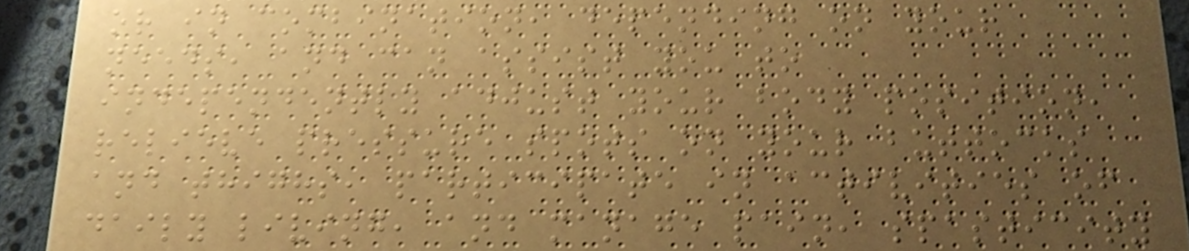or in combination, depending on your
needs, and can assist you to
independently adjust your body position,
relieve pressure spots on your buttocks
and thighs, participate in activities of
daily living, and manage pain, spasticity
